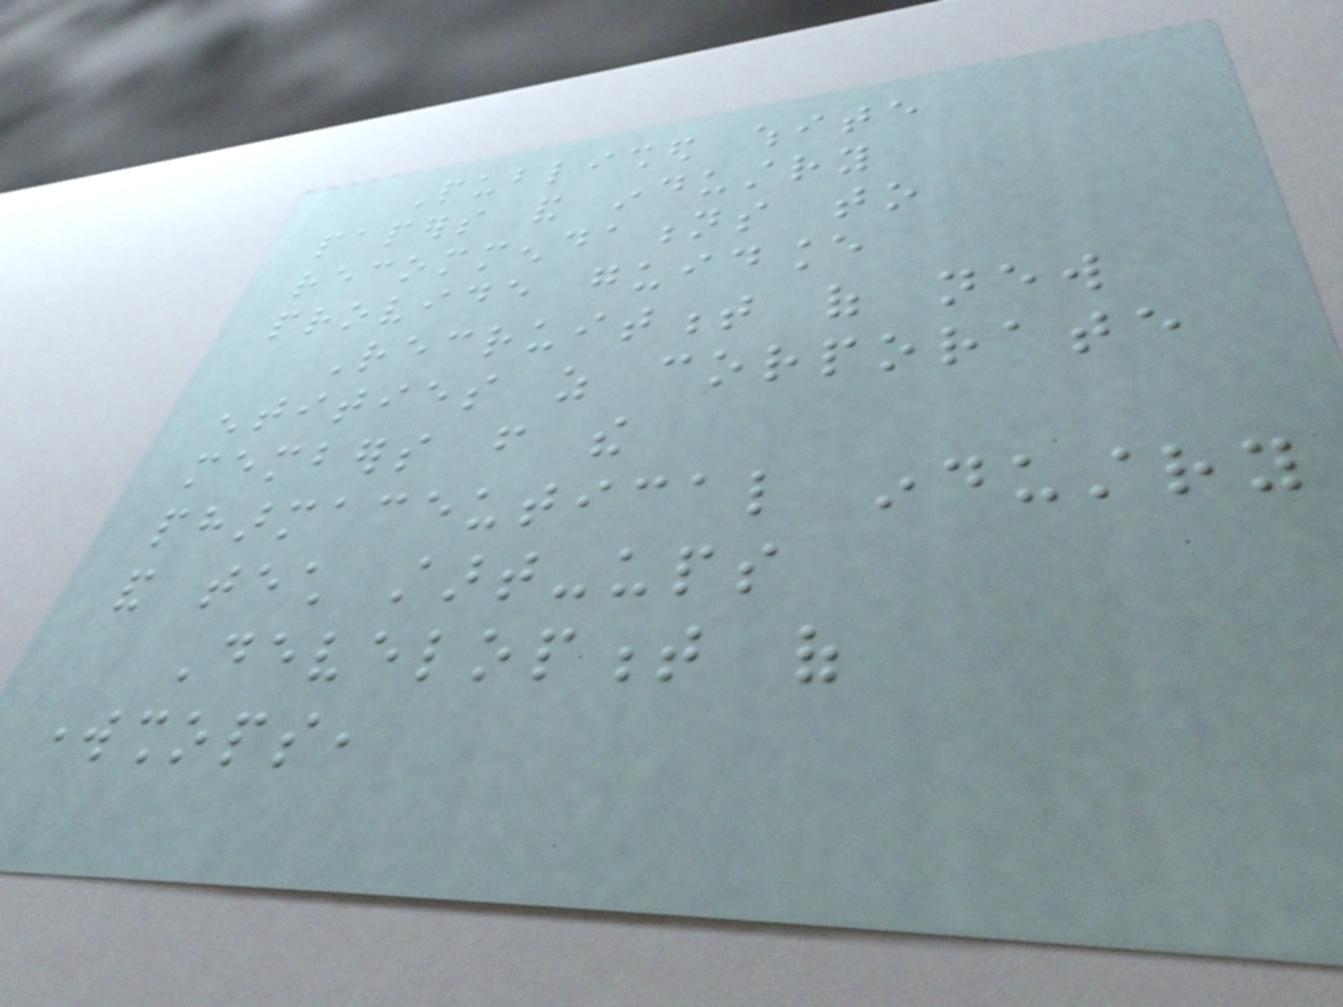Published white
papers and industry
recommendations to
provide guidance
Recruitment of new
entities as corporate
members from the
pharmaceutical industry
and tech start-ups
Development of
workshops,
